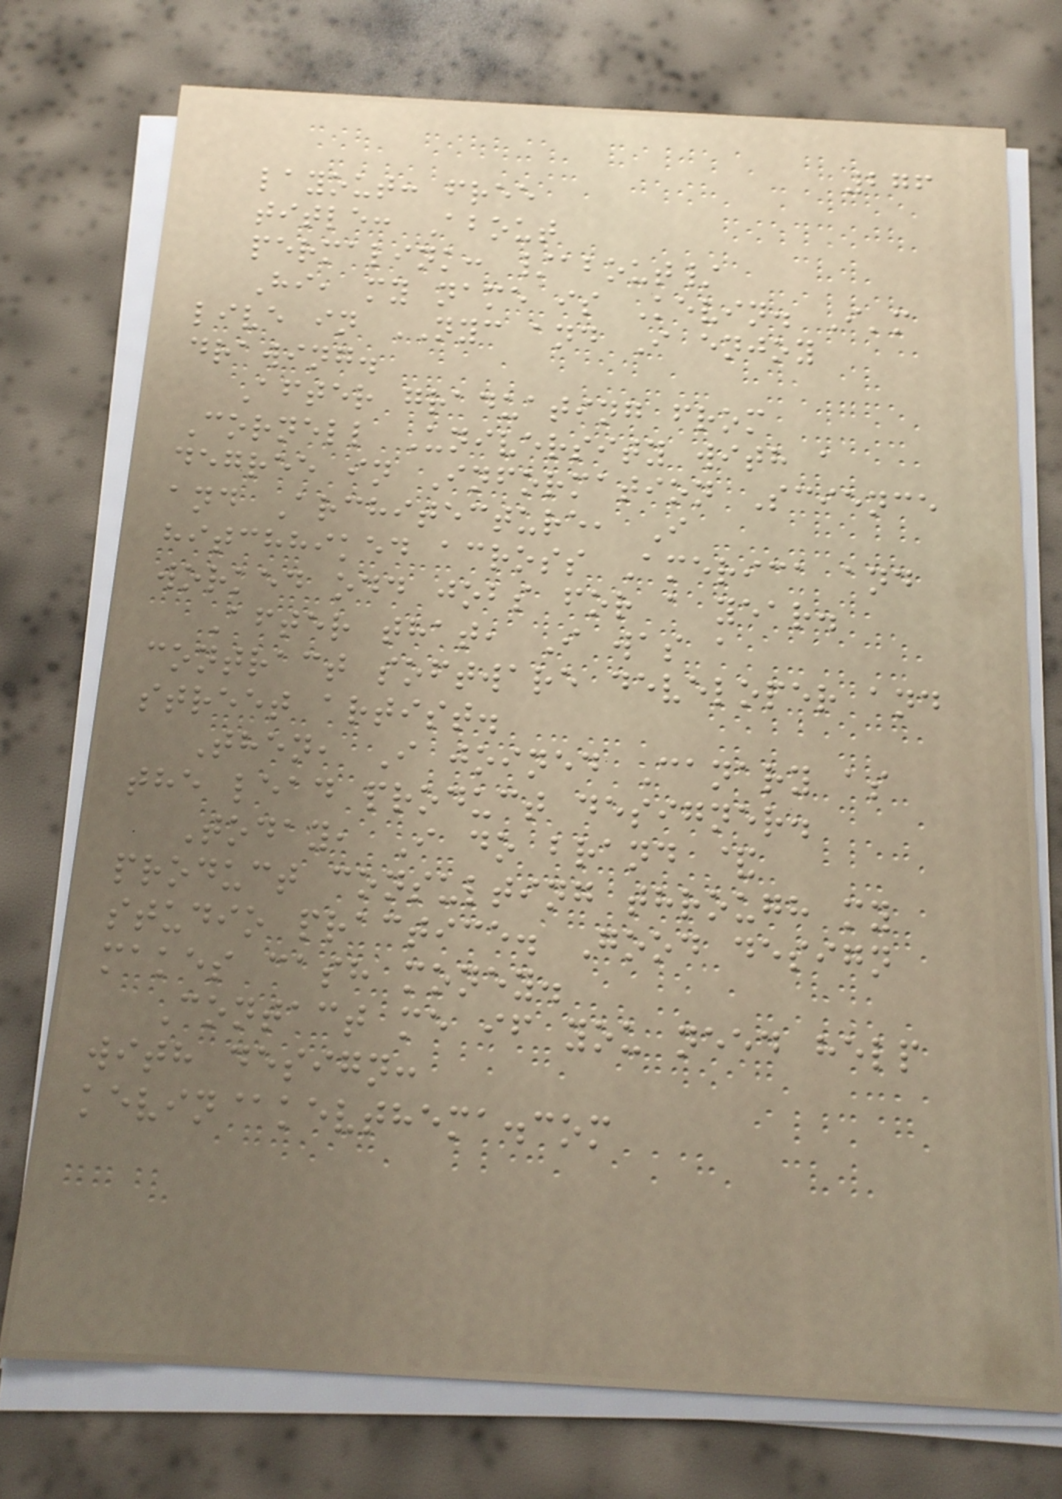276
layout: free
title: About
permalink: /about/
Hi, my name is Kevin. I'm
live in NYC and I enjoy
drawing.
After graduating from
Cornell University with a
degree in Information Science
and Architecture, I
hitchhiked across America and
worked odd jobs for a year.
After that, I was a
contract software developer and
street artist.
Then, I joined Canary as
the lead product designer.
Today, I do brand &
product consulting through my
studio practice. Good design
makes cash money.
Contact me if you need help
with design:
kevin@kevthema.com
